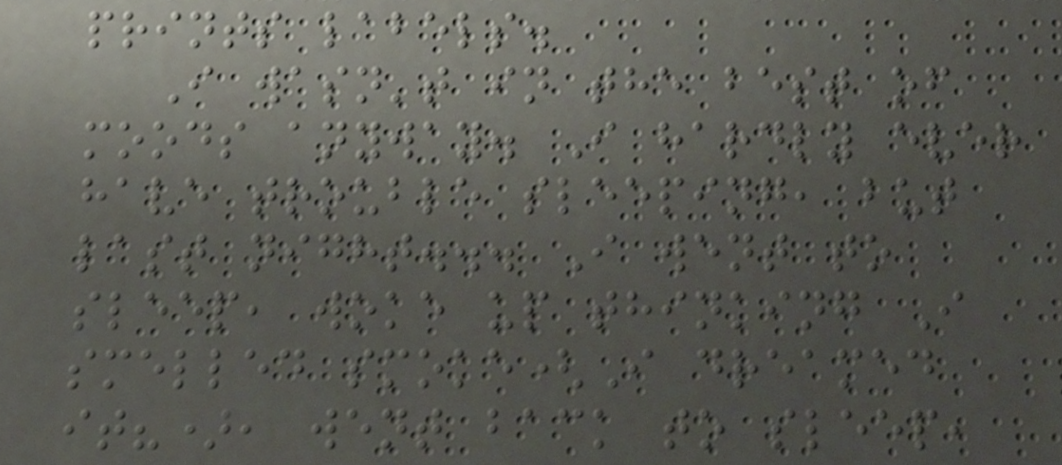prints labels.
I wasn't in the best of
moods anyway. I hardly ever
have trouble sleeping, but
last night... I went to
sleep, woke up thinking I
smelled smoke(I dreamed
it?), went back to sleep,
